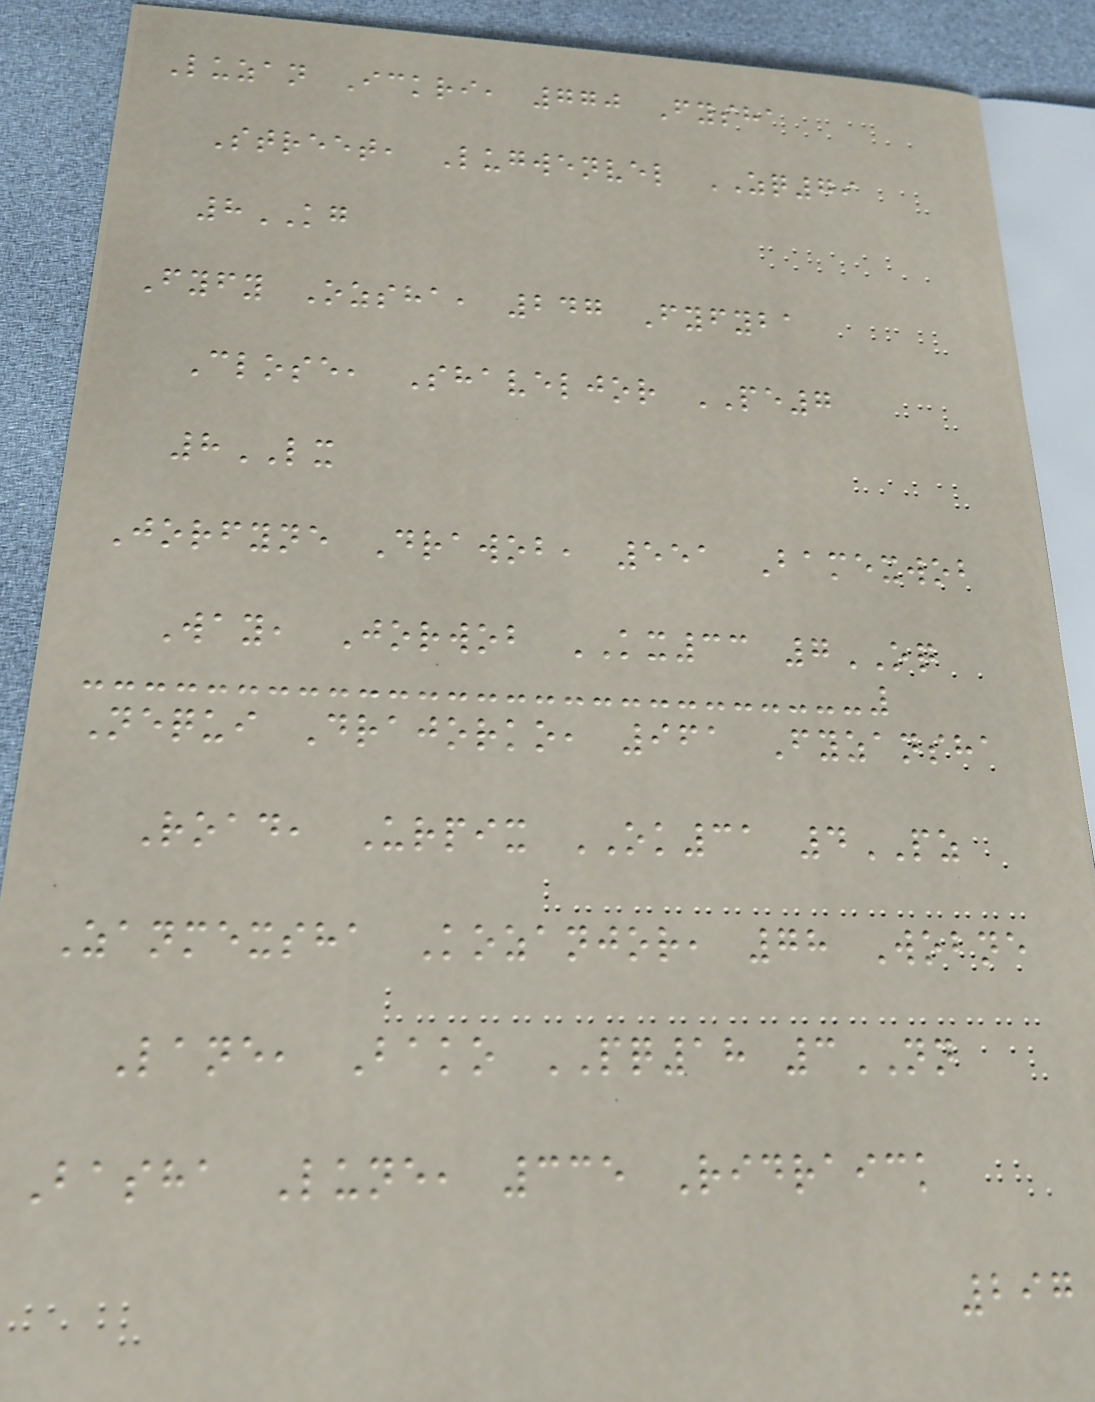Luzan Ickri, 770 Fysha
Street, Lugwenvel ZQ79
8KG
Fyfy Ozsha, 247 Fyfyba
Close, Shaveljor PE7
8LX
Jorfyne Drawob, 551 Bamexwob
Way, Jorwob KX33 7OQ
Nequi Drajorko, 961 Fyzansha
Road, Urpix OK31 4PZ
Zanmexsha Kozanjor, 78 Wobne
Lane, Bako PQ18 3NN
Basha Lune, 335 Ridraick
297
